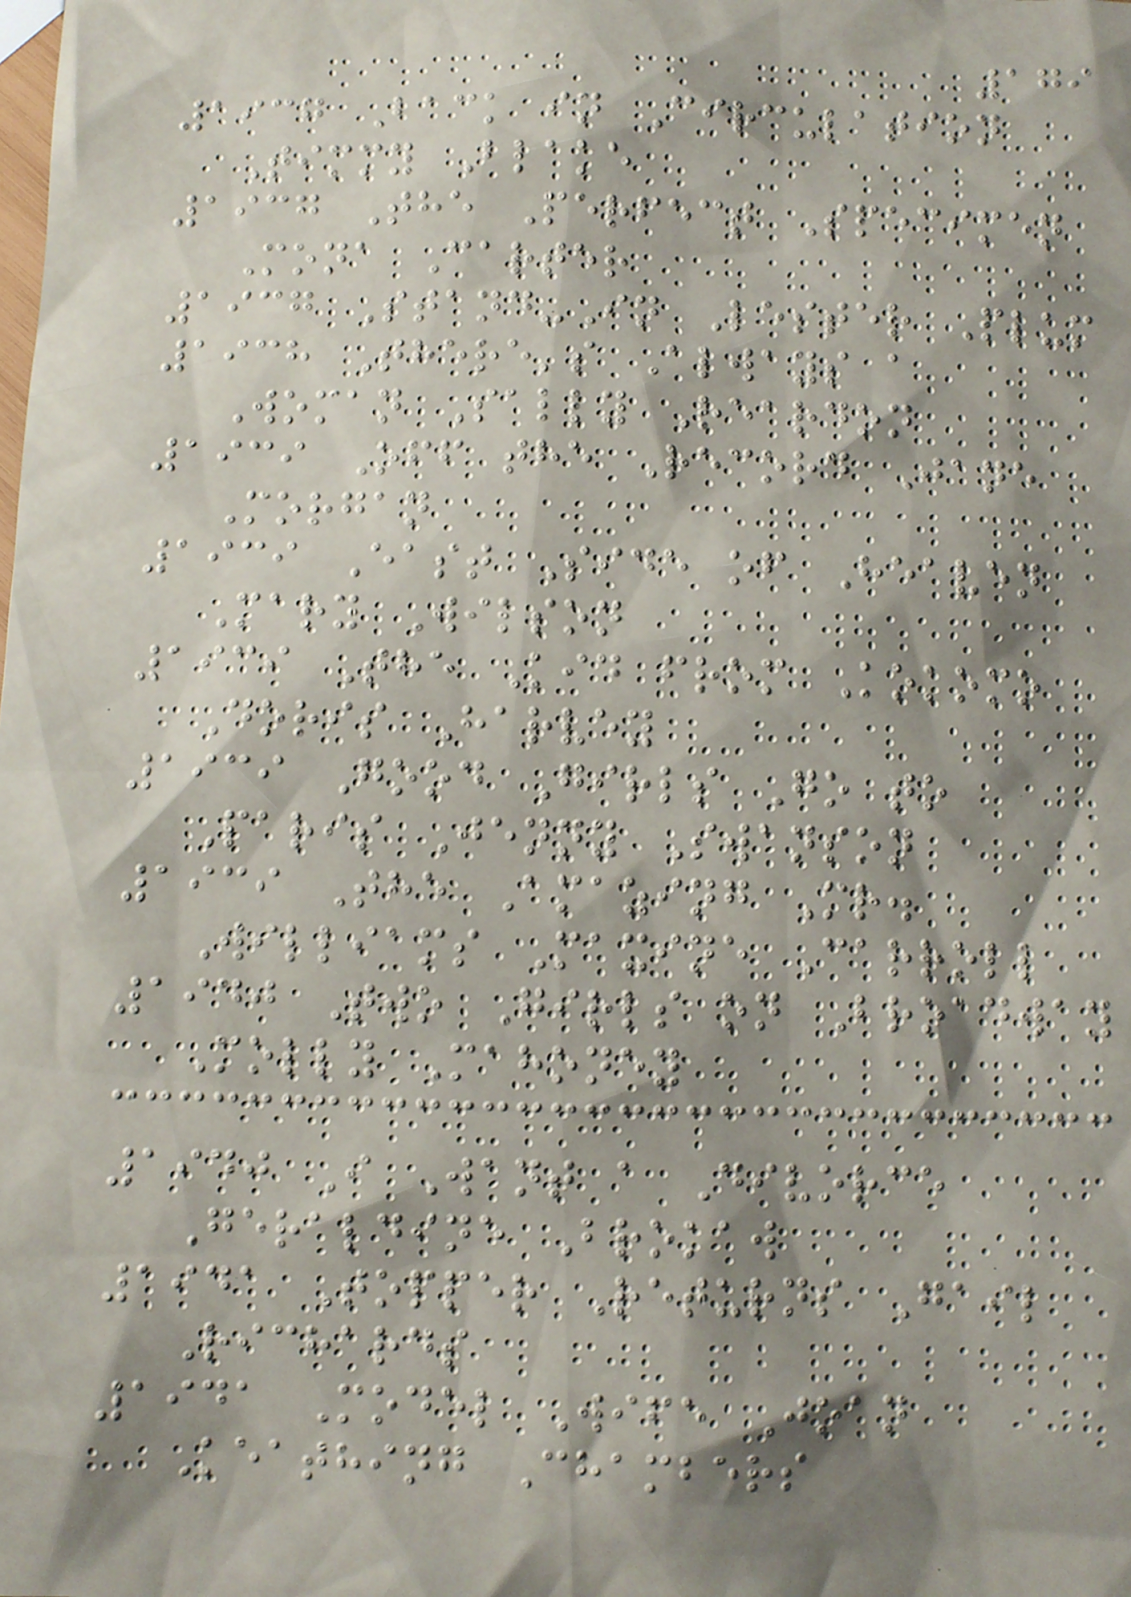179
1937 Back in Circulation
Timmy Blake
1937 The Perfect Specimen
Mona Carter
1937 Stand-In Lester Plum
1938 There's Always a
Woman Sally Reardon
1939 Off the Record Jane
Morgan
1939 East Side of Heaven
Mary Wilson
1939 The Kid from Kokomo
Doris Harvey
1939 Good Girls Go to
Paris Jenny Swanson
1939 The Amazing Mr.
Williams Maxine Carroll
1940 Two Girls on Broadway
Molly Mahoney
1940 I Want a Divorce
Geraldine Brokaw
1941 Topper Returns Gail
Richards
1941 Model Wife Joan
Keathing Chambers
